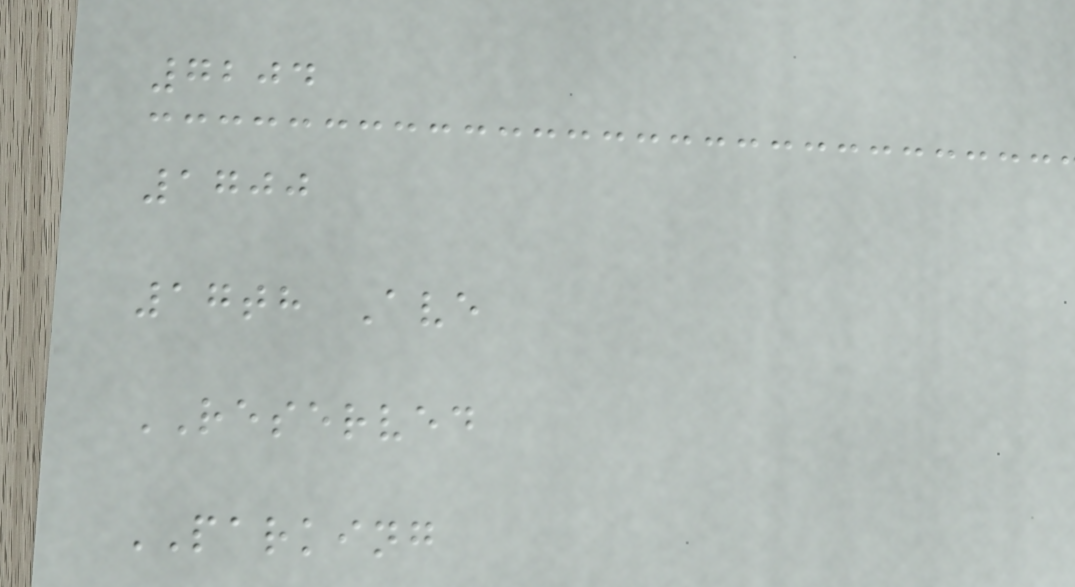7204
1700
17th Ave
RESERVED
PARKING
